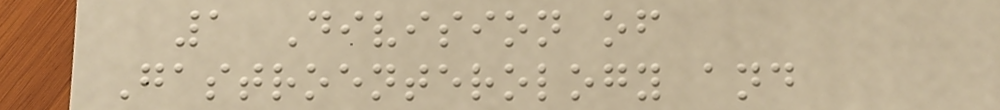1 Division of
Gastroenterology and
